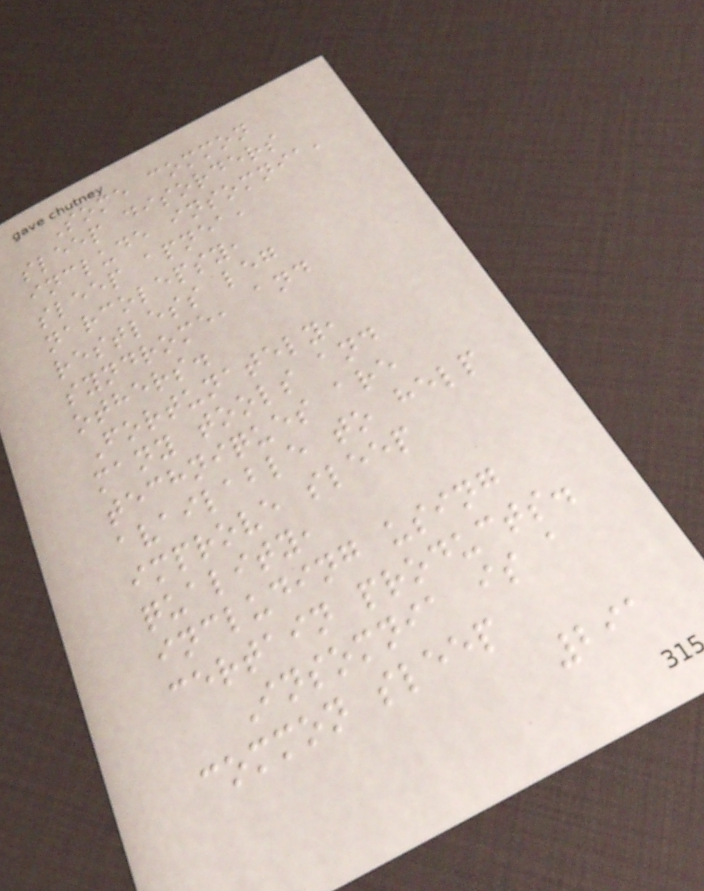Some common
sleep disorders
include insomnia,
sleep apnea,
narcolepsy,
restless leg
syndrome, and
others.
Fortunately,
many tools and
techniques are
available to help
improve sleep
quality,
including using
certain products.
Insomnia is a
common sleep
291
